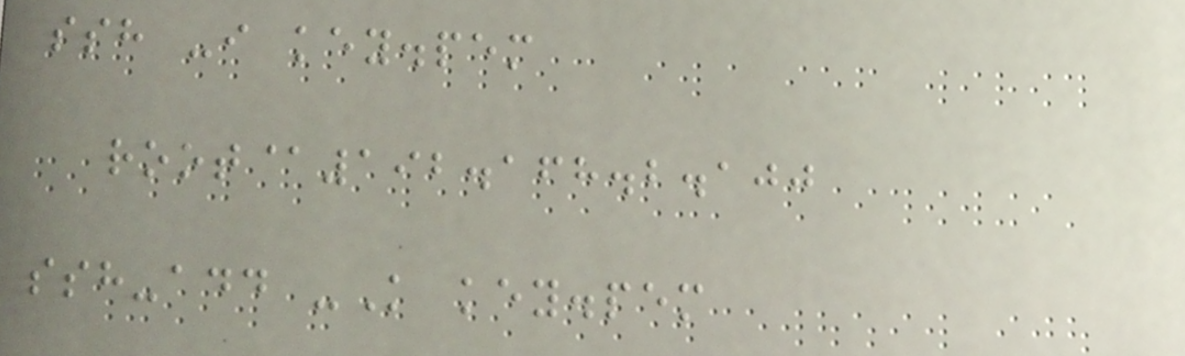ssh -i key.pem
root@192.168.2.100
ssh-add -K key.pem
